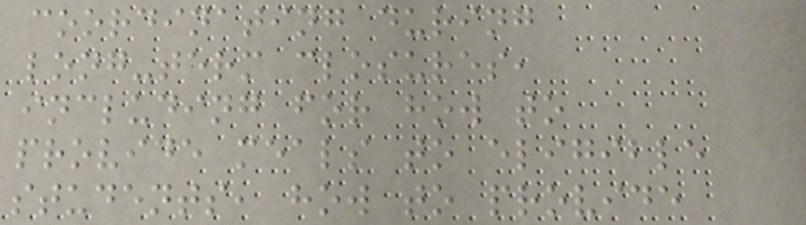coordinating during
long-term closures,
including for how to
provide meals to eligible
students, how to provide
